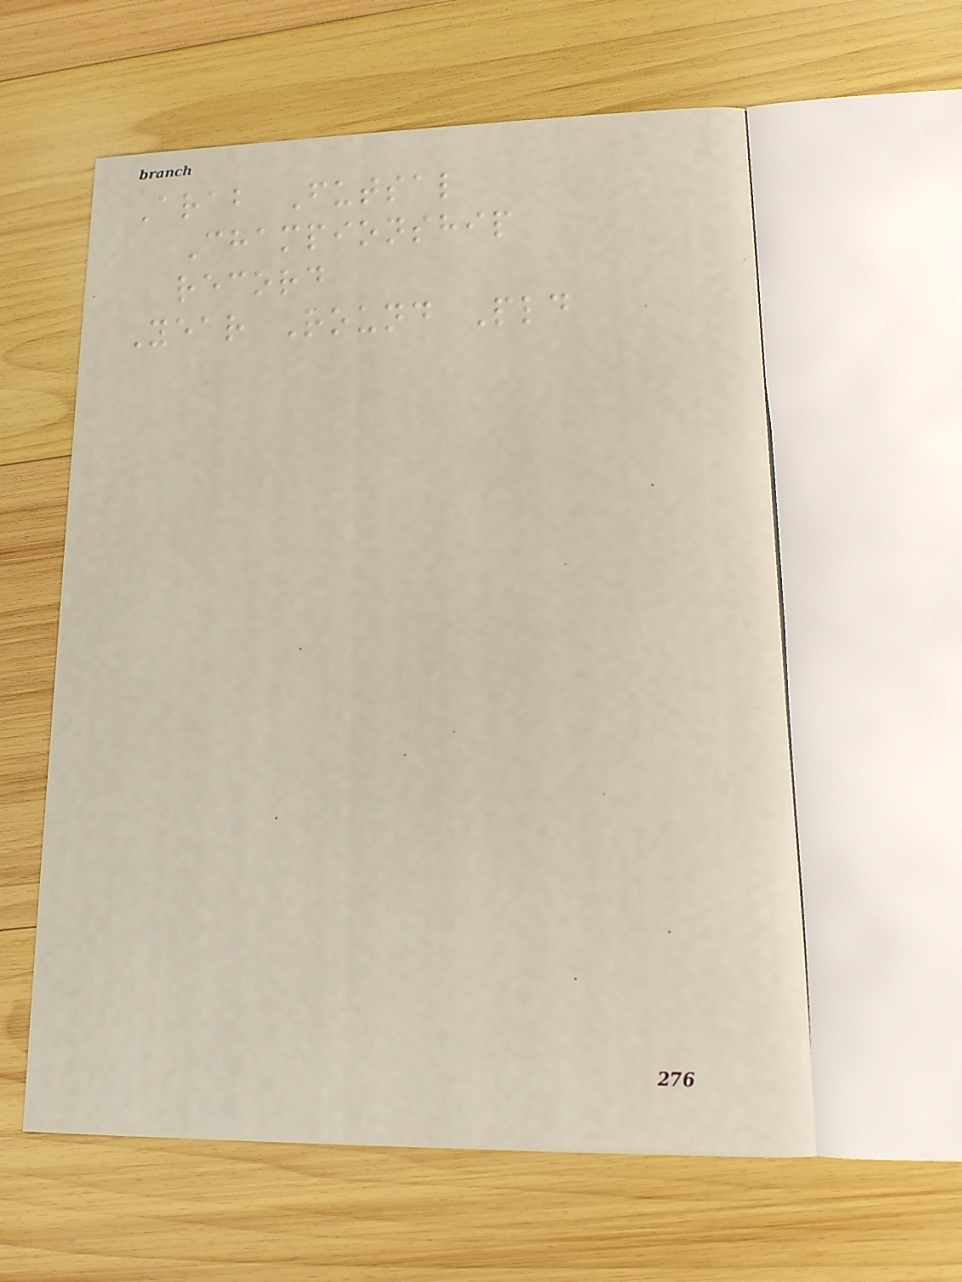Arab Futsal
Championship
record
Year Round Pld
